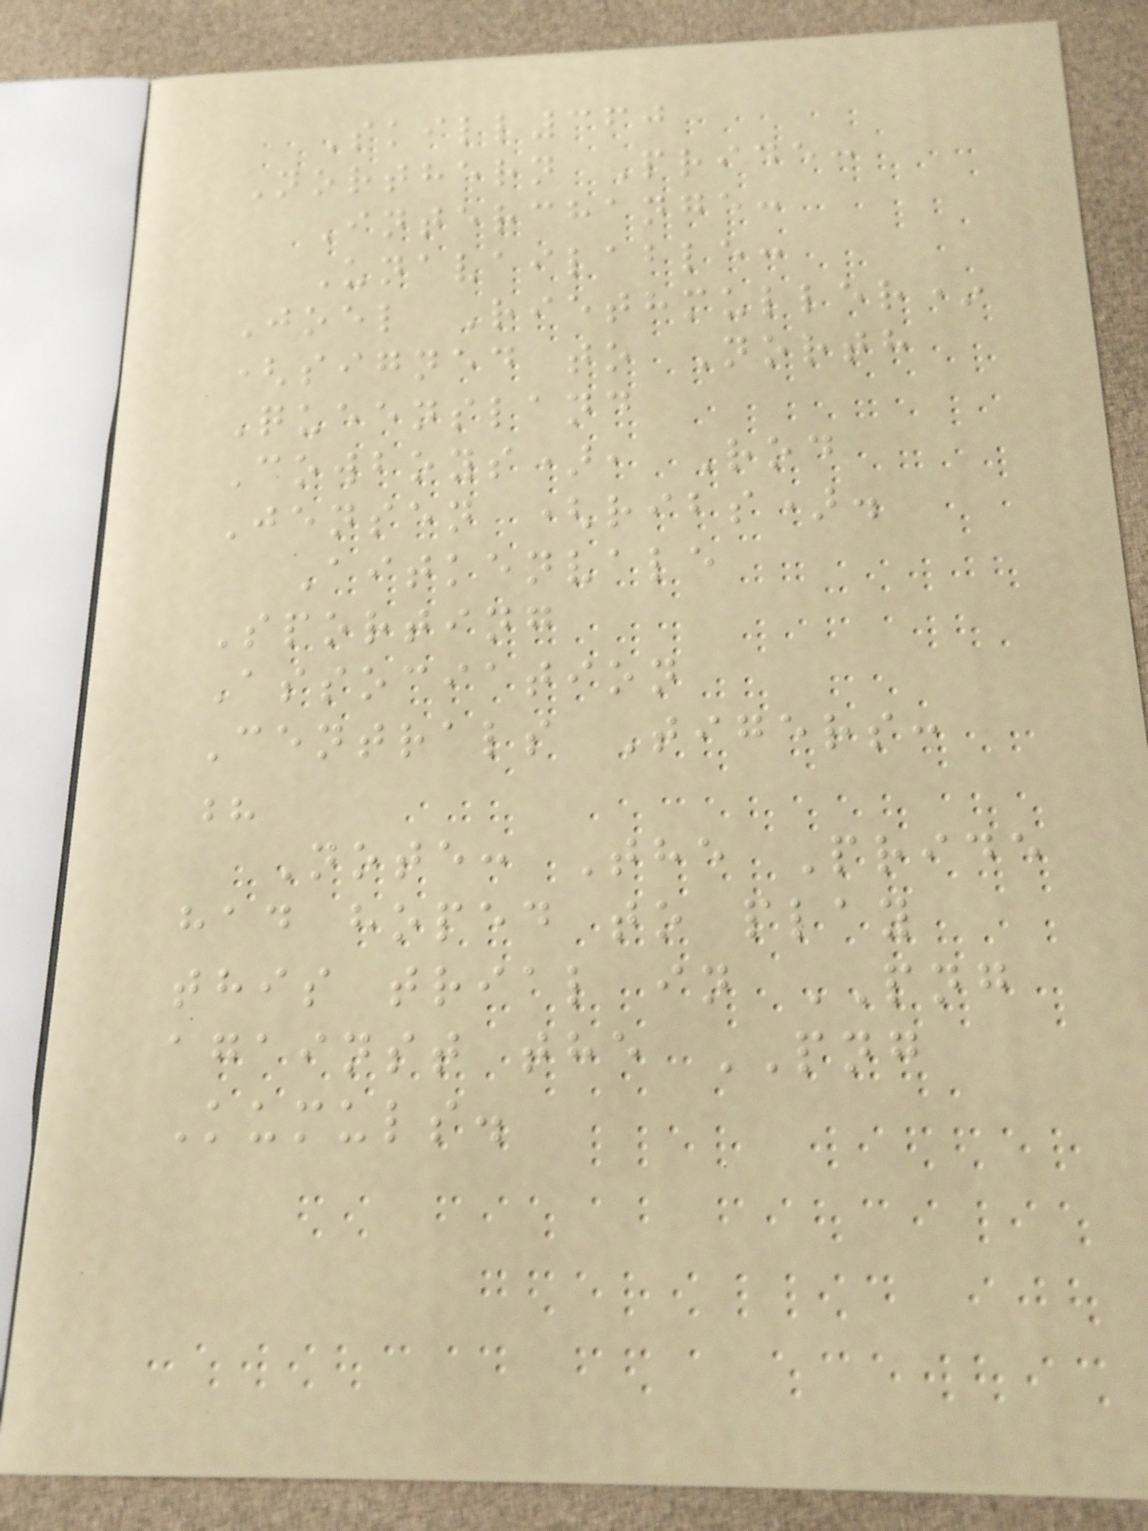Skill360
Northern Pride:
Interchange:
Unavailable:
Joel Riethmuller*
(signed to North
Queensland
Cowboys), Rod
Jensen (ribs).
Aitkenvale
Sporting
Association
Centrals Tigers:
?
Note: The Pride
had hoped to play
this trial in PNG
against the PNG
Kumuls.
